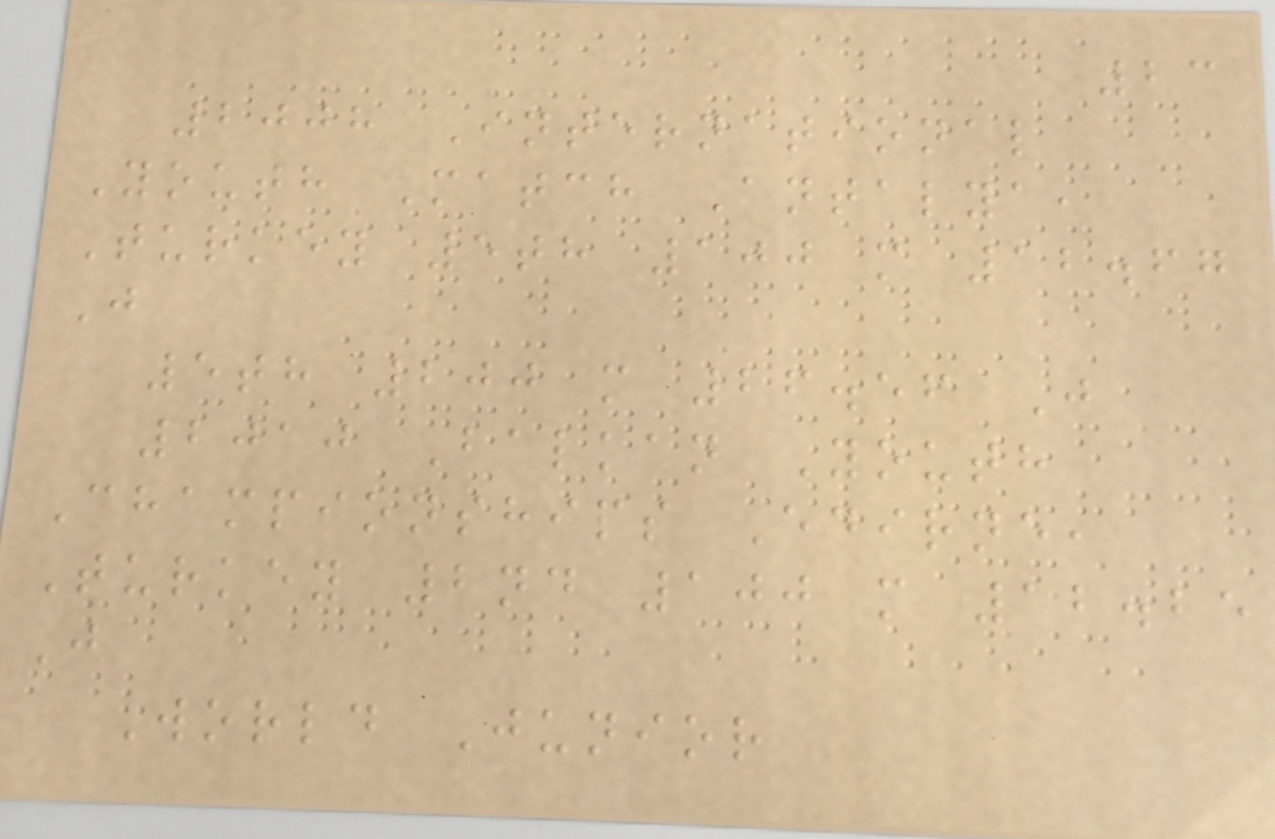23
2008 International
Youth Match Antalya,
Turkey 5th 100 m 12.67
J
5th 200 m 26.56 J
2010 Balkan Youth
Championships Edirne,
Turkey 2nd 100 m 12.25
J
World Junior
